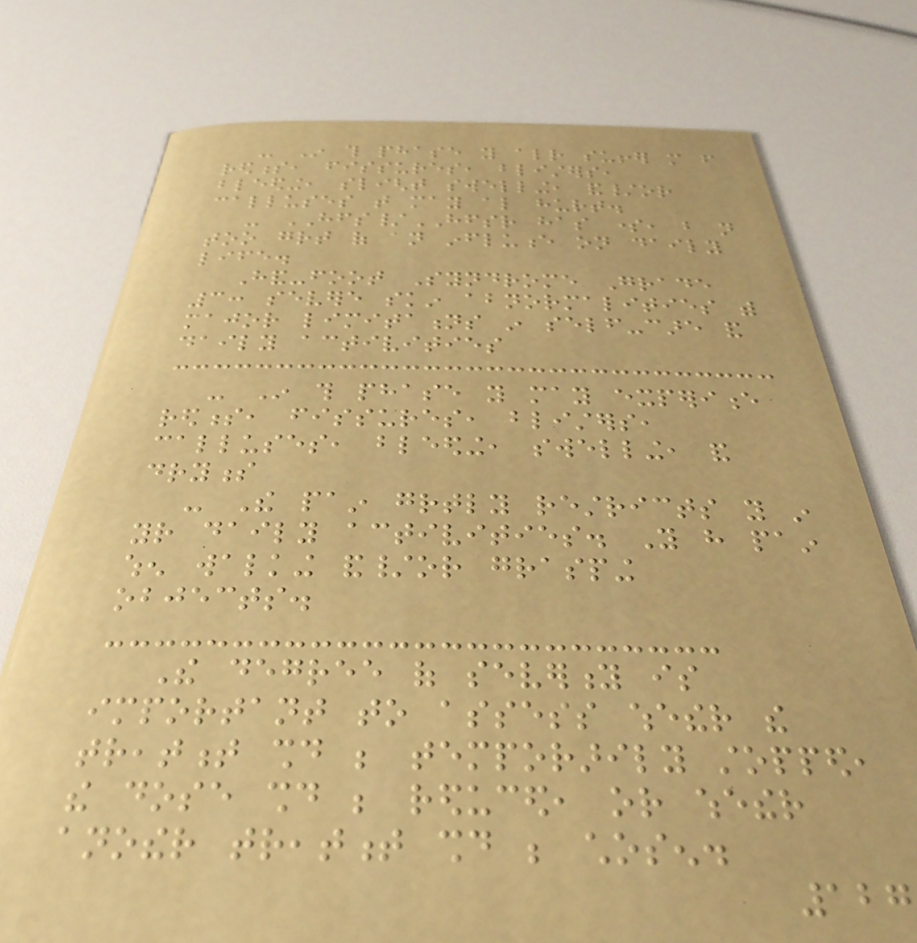- In this phase you already suffer more from
redness, fissures, blisters,
bleeding, slight swelling, and/or
calluses that may also hurt.
- HFS/HFSR has some, but not
too great of an influence on daily
life.
Hand-foot Syndrome Grade
3: severe skin abnormalities with
major limitations in self-care and
daily activities
- In this phase you may experience
redness, fissures, blisters,
calluses, bleeding, swelling, and
dryness
- The pain greatly restricts you in
your daily activities. You have pain
when walking and/or grasping
objects.
The degree of severity is
important to assess whether the
treatment should be temporarily stopped,
the dose should be reduced, or whether
another treatment should be chosen.
127
